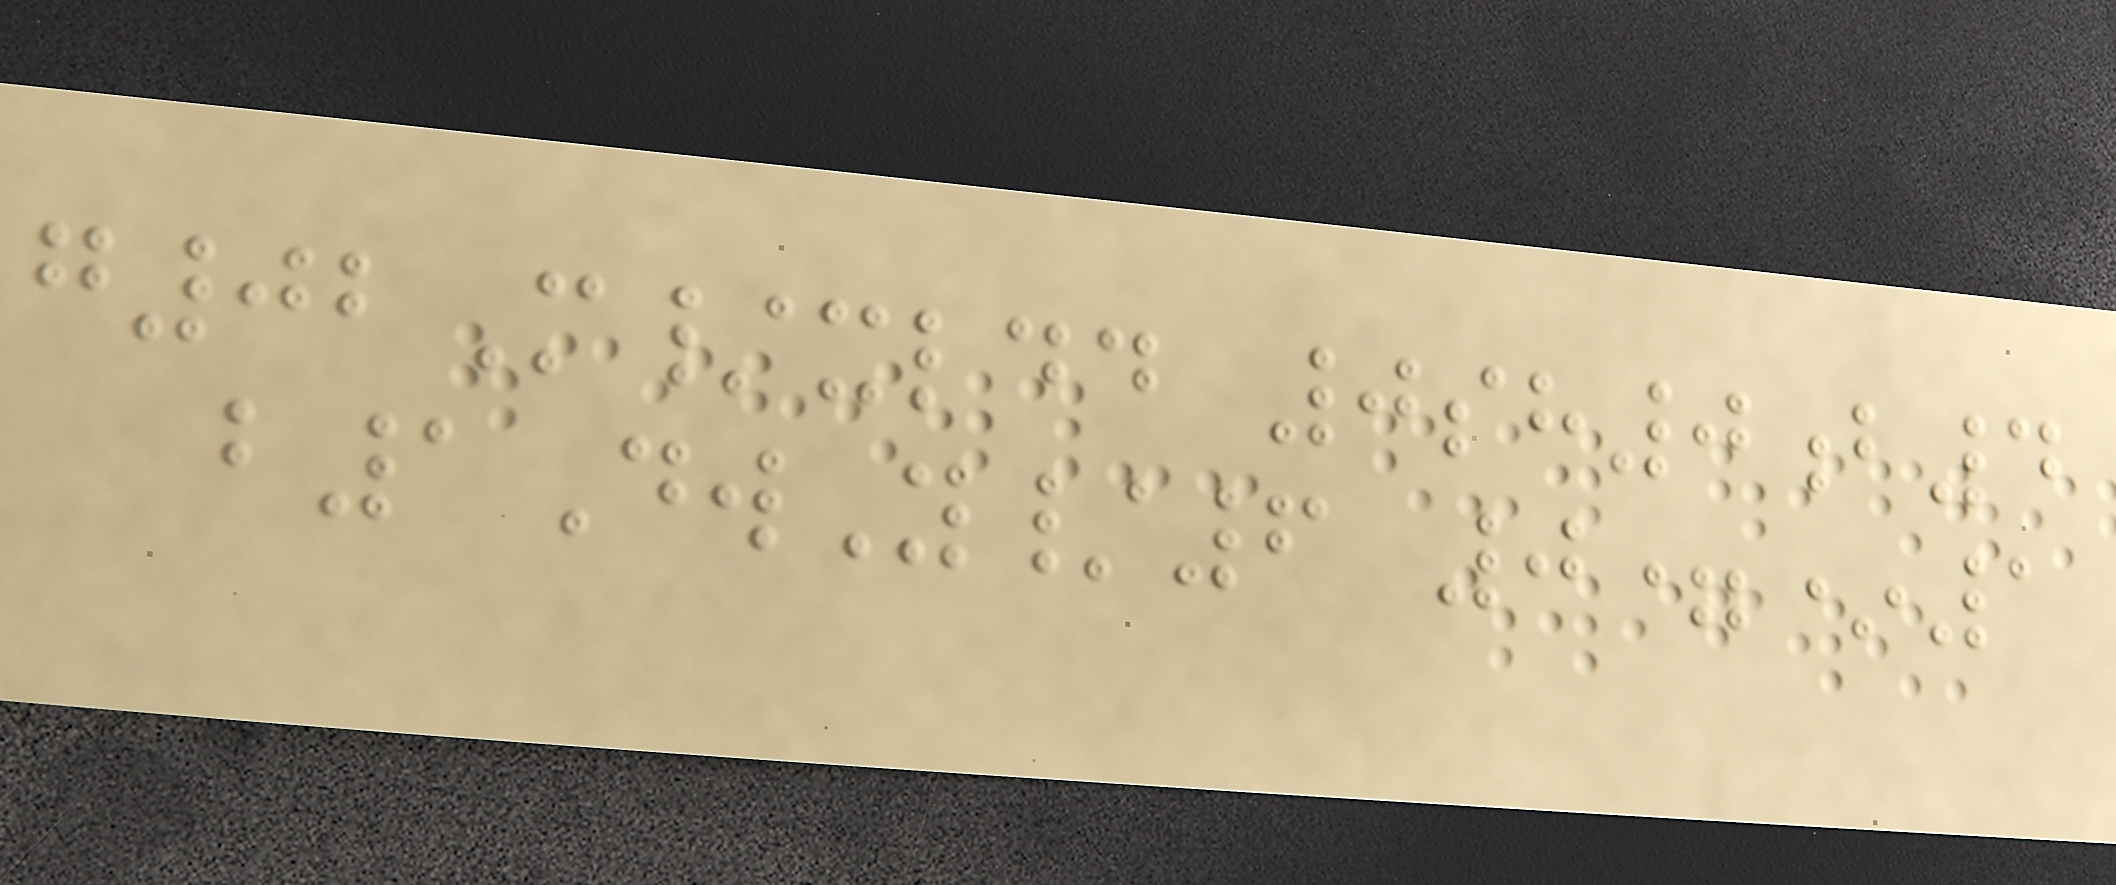g02M/xldd 0sh0b4
b1DwY/6 0=*1
